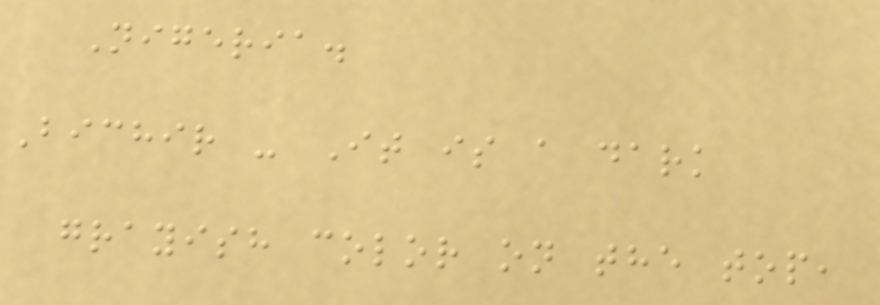Nigeria.
Bichir - It is a dark
grayish color on the top,
